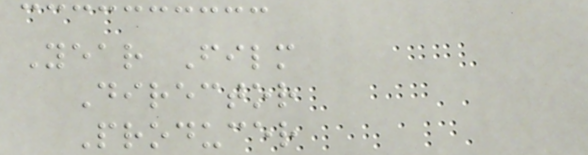Year Film
Director
Producer
